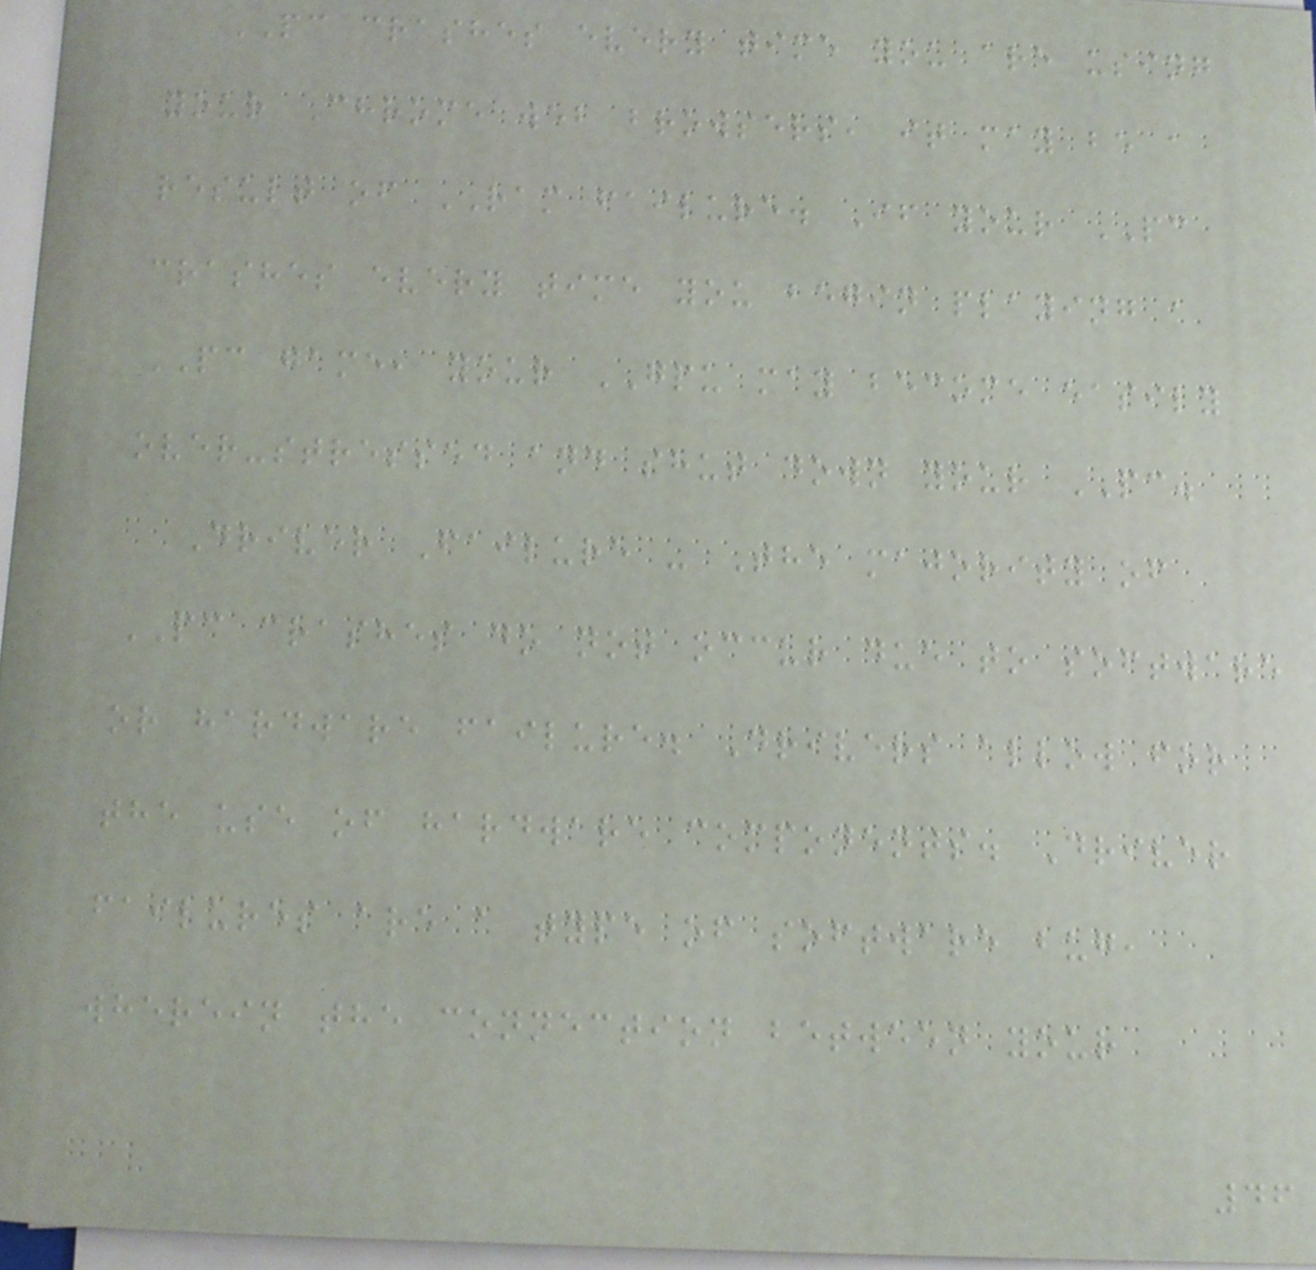PC crashes every time you are using
your Chrome web browsers, it may be a
result of RAM failure. If your PC
crashes every time you begin playing a
PC game, your GPU may become easily
over-stressed and shut down your PC.
Driver Failure - The majority of
PC crashes do not occur due to software
or hardware failure. Drivers allow for
the use of hardware components. Driver
failures are a type of software bug,
wherein the connection between your
46
